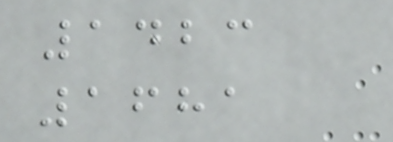1423
1681
